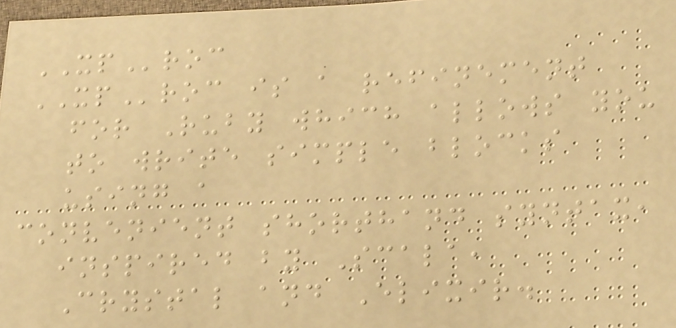XProc
XProc is a refinement
for Ruby which allows you
to write simple blocks
using a
convenient shorthand syntax,
inspired by Scala,
Crystal and Elixir.
